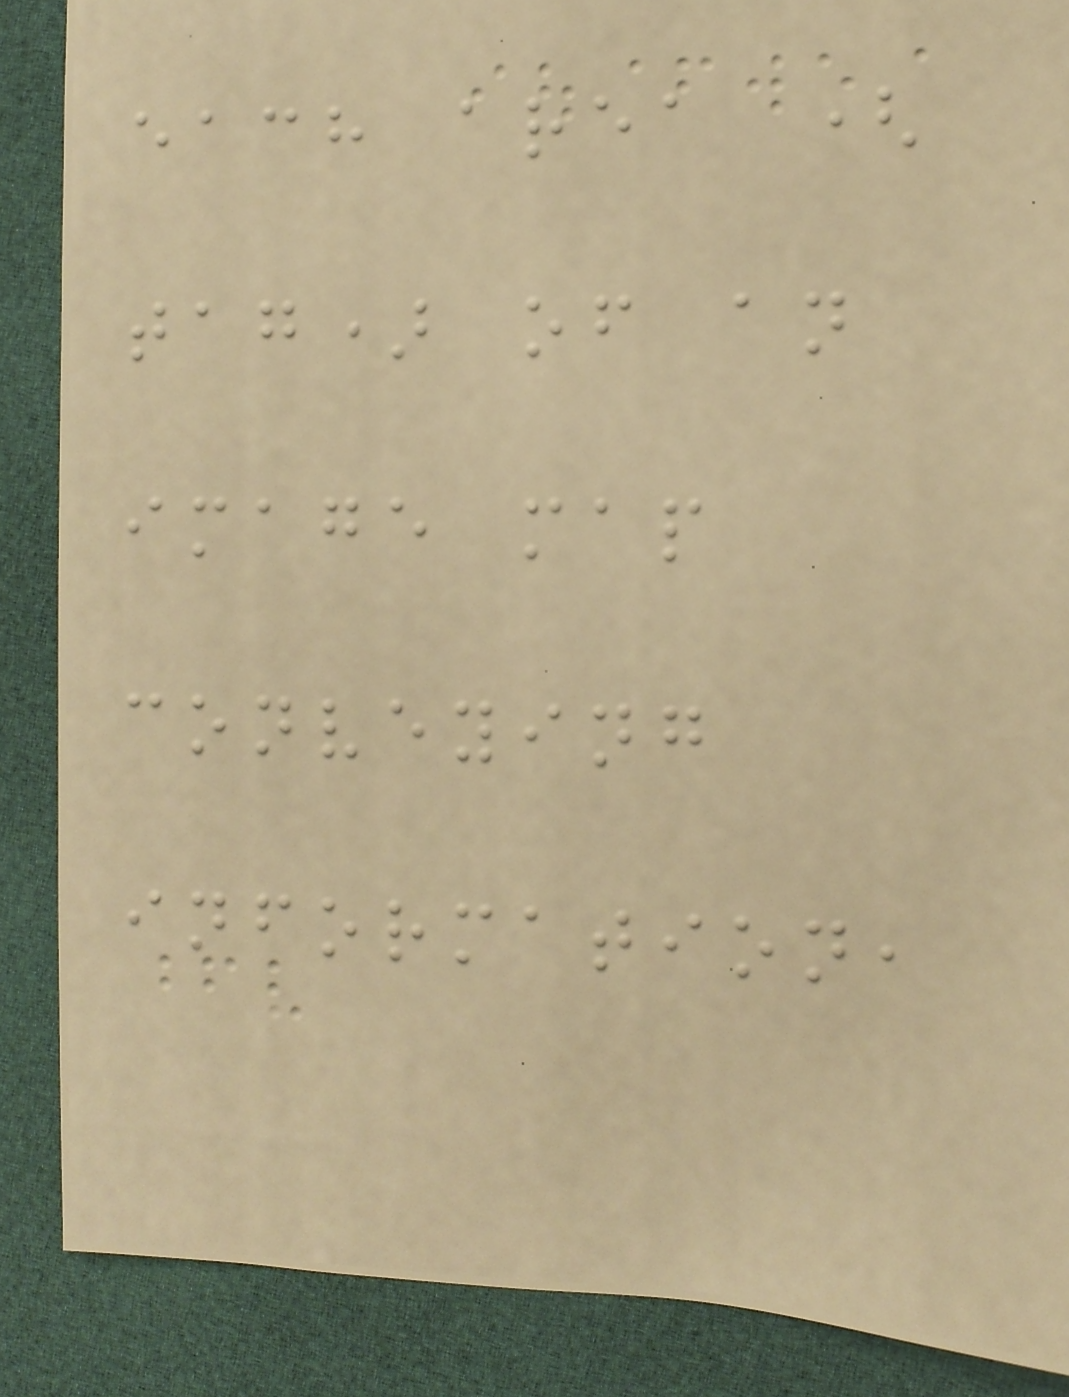each area (
tag) of an
image map
conveying
information,
